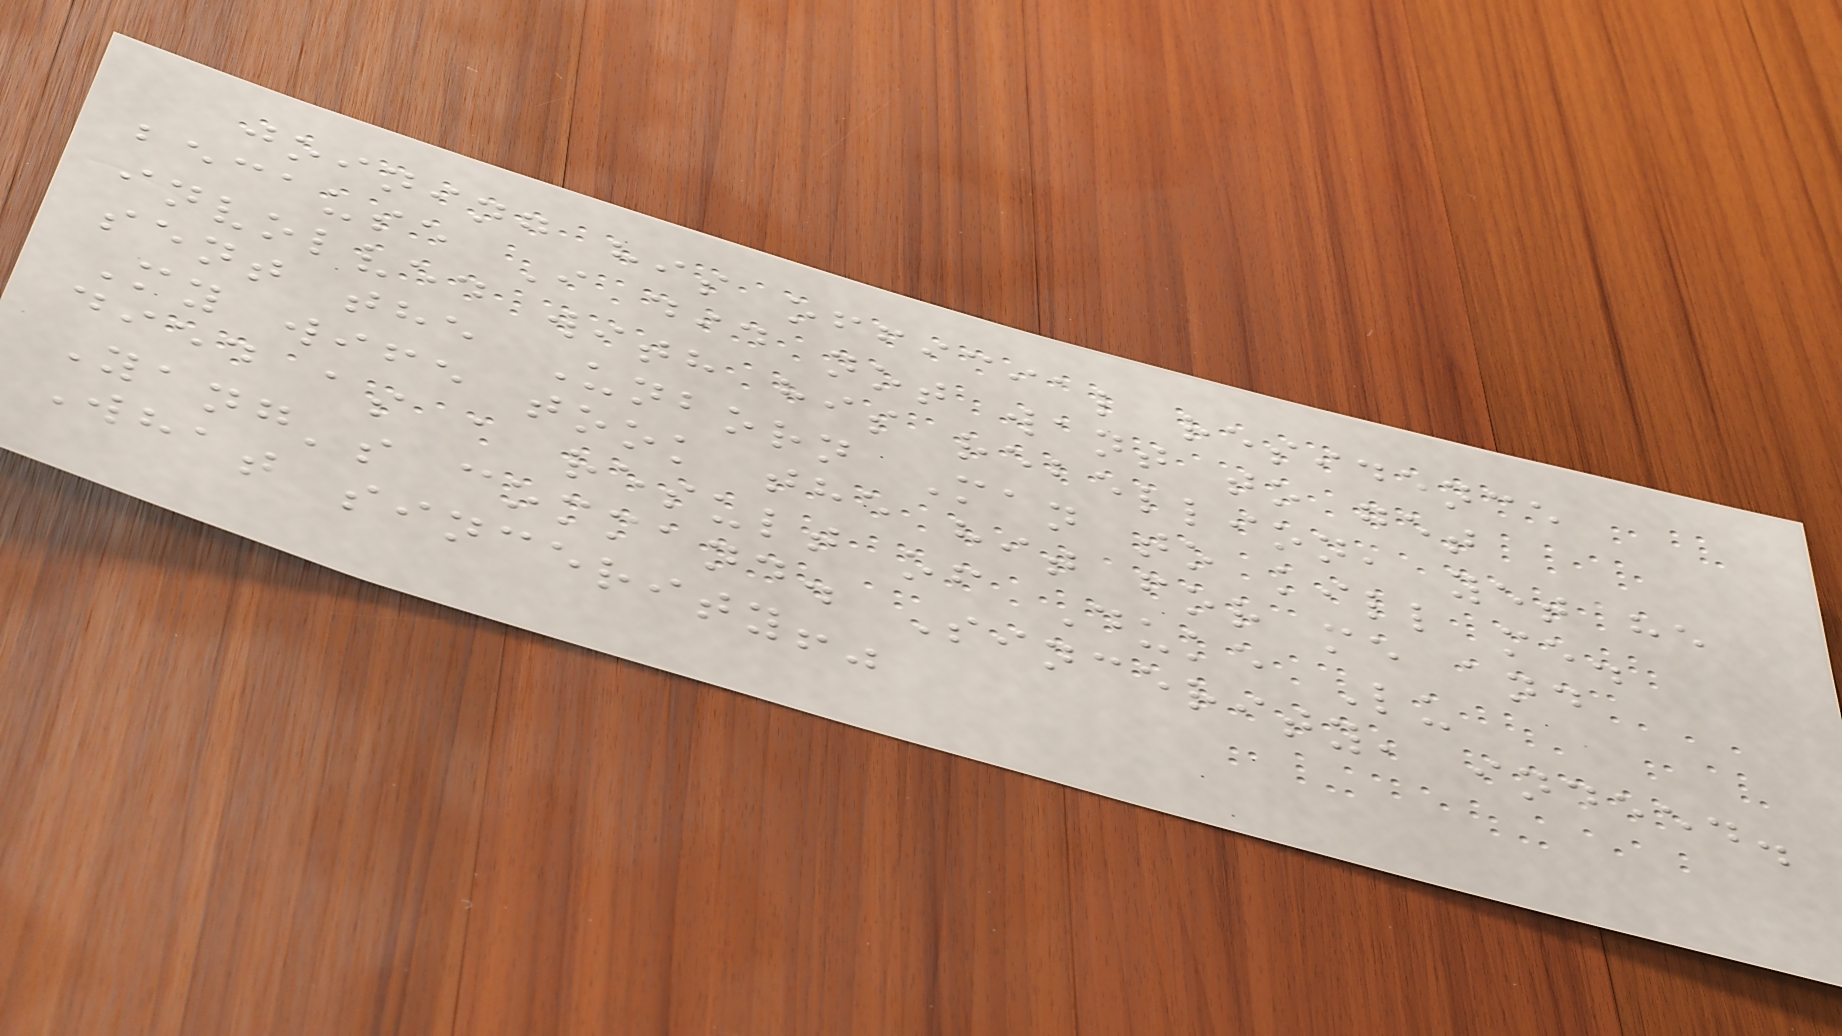joining his official residence
because I did not want to get
involved with his rebellion, yet he
sent the Unborn Man to kill me.
My wife took the hit for me and
died as a result of Duke Lu
Yang's command. Sincerity, indeed.
What sincerity!"
